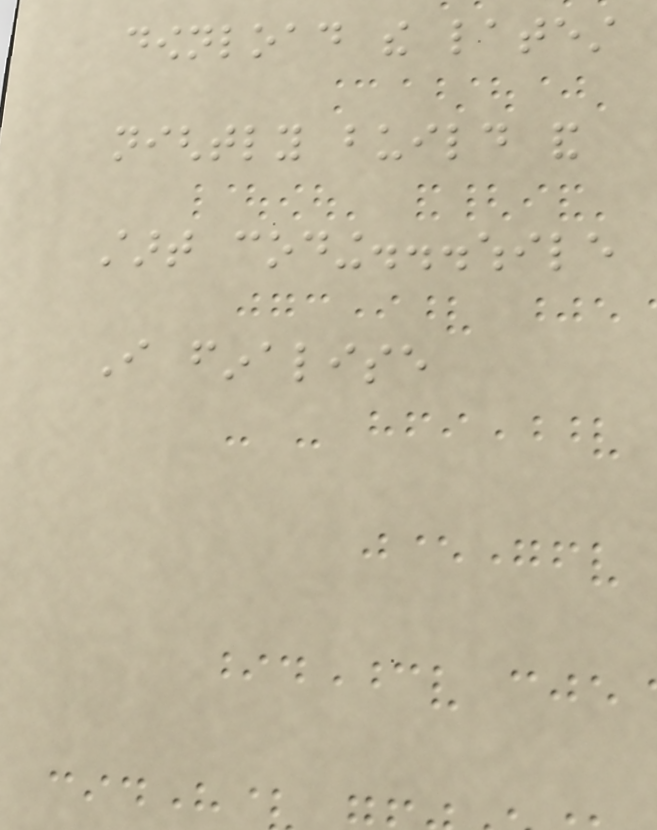download the latest
nightly build and
start coding...while
I finalise
